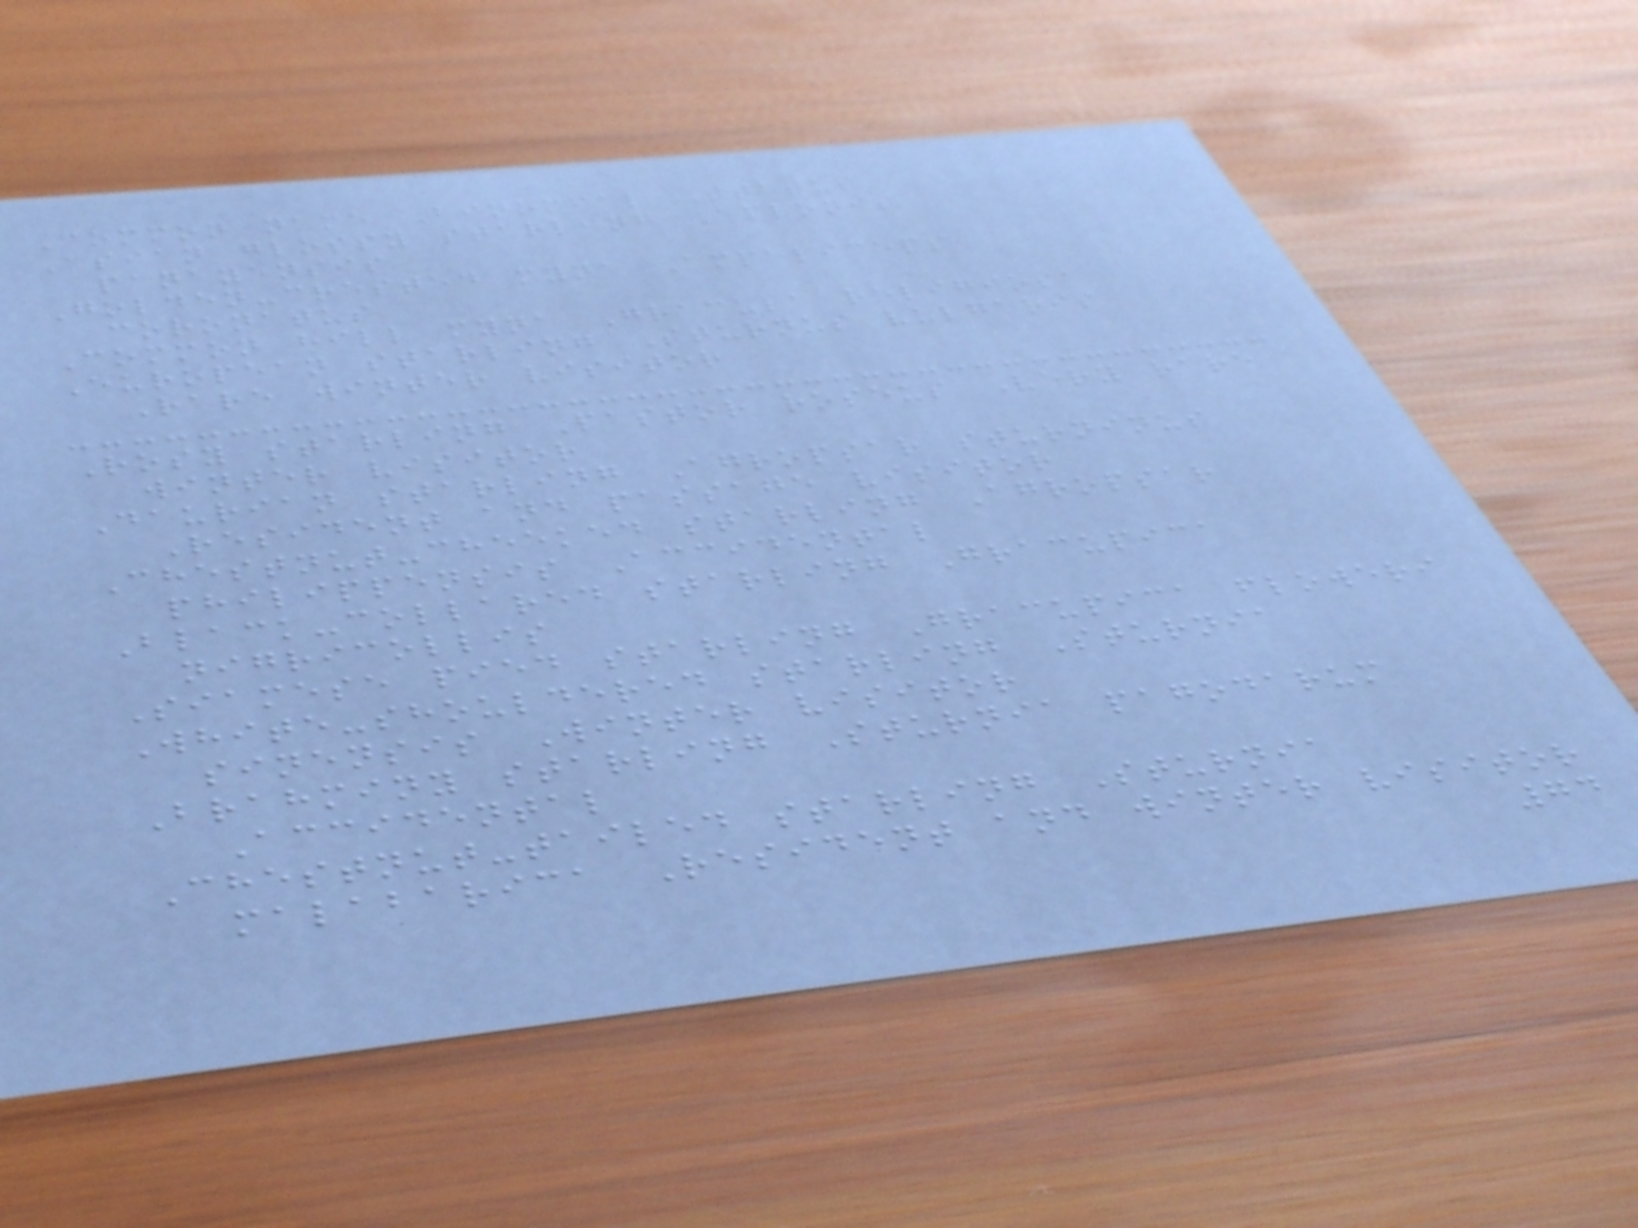Common name Binomial Status
Asian glossy starling Aplonis
panayensis
Golden-crested myna Ampeliceps
coronatus
Common hill myna Gracula religiosa
European starling Sturnus vulgaris
Rare winter visitor
Rosy starling Pastor roseus Very rare
winter visitor
Daurian starling Agropsar sturninus
Resident and passage visitor
Chestnut-cheeked starling Agropsar
philippensis Accidental
Black-collared starling Gracupica
nigricollis
Siamese pied starling Gracupica floweri
White-shouldered starling Sturnia
sinensis Winter visitor
Brahminy starling Sturnia pagodarum
Accidental
Chestnut-tailed starling Sturnia
malabarica Resident and winter visitor
74
